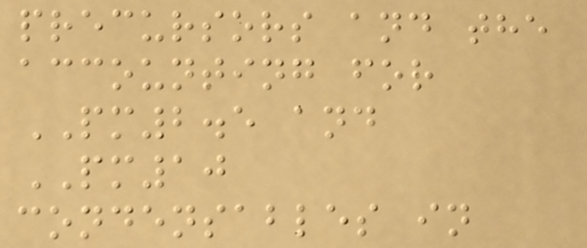precursors and the
accounting for
PM2.5 and
PM10
condensables in
